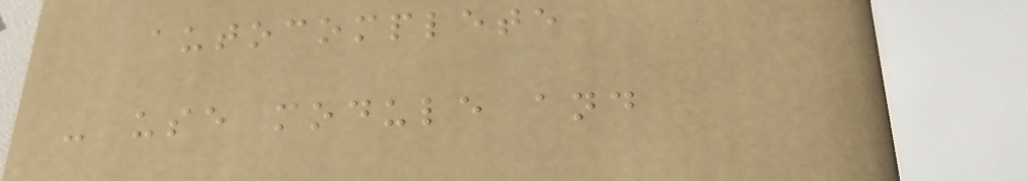autocomplete
- use module and
